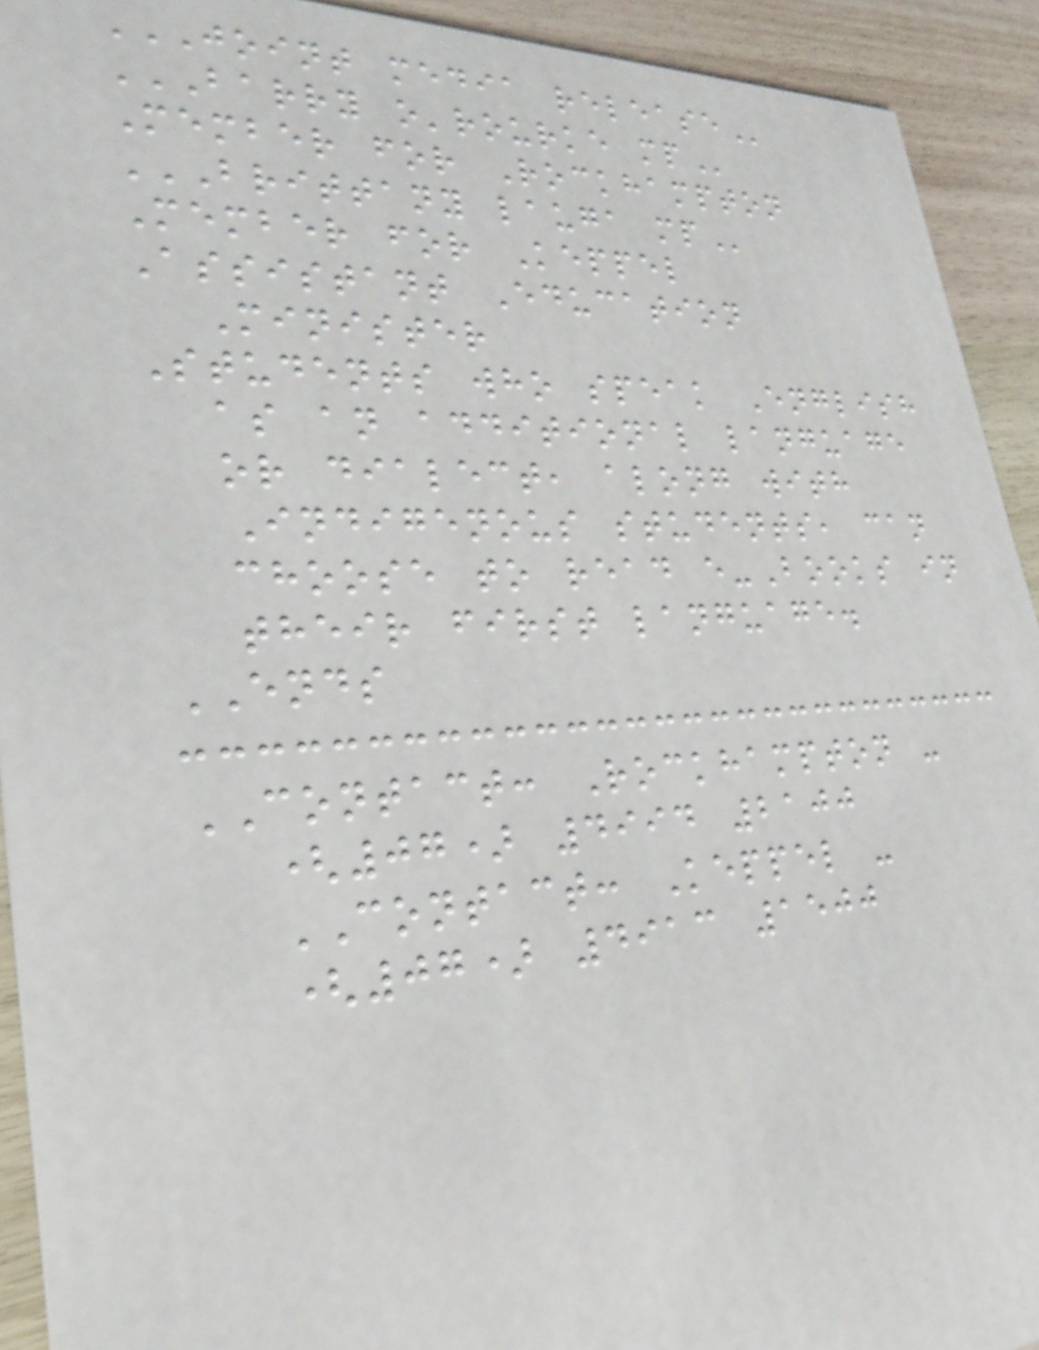JOINT MEDIA RELEASE
BARRY O'ROURKE MP
Member for Rockhampton
BRITTANY LAUGA MP
Member for Keppel
Assistant Education
Minister
Students who speak English
as an additional language
or dialect, along with
Indigenous students, can
choose to read e-Books in
their first language.
ENDS
CONTACT: Rockhampton -
(07) 4994 2100
CONTACT: Keppel -
(07) 4913 1500
